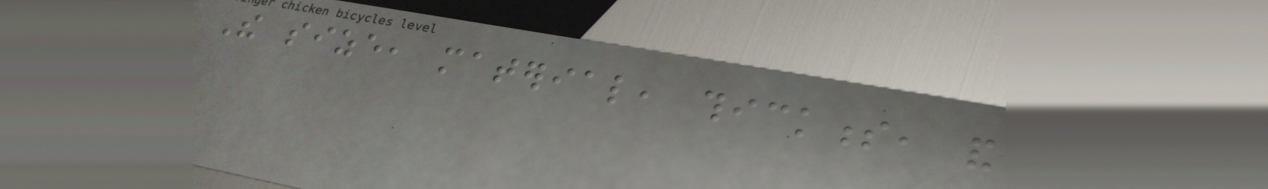The size, material, thickness, and
